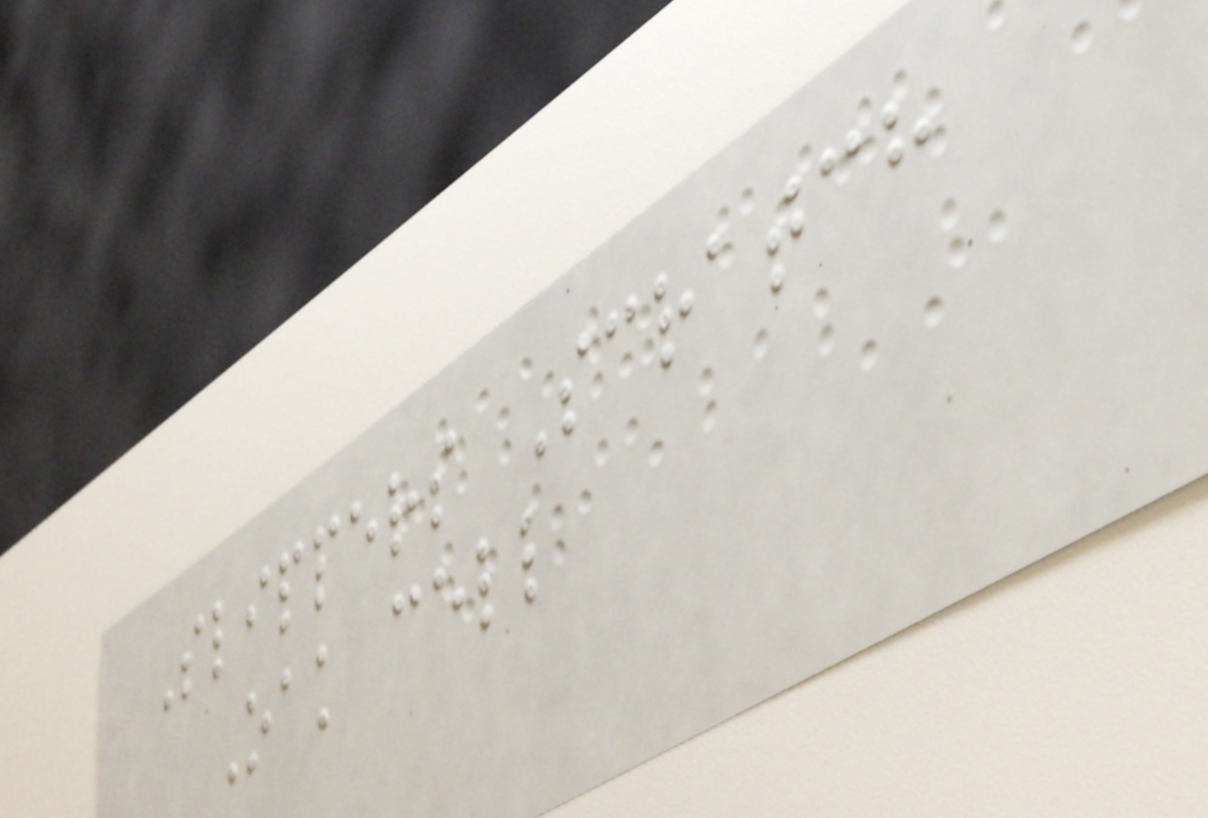Slippers Scratch
Oak cell
